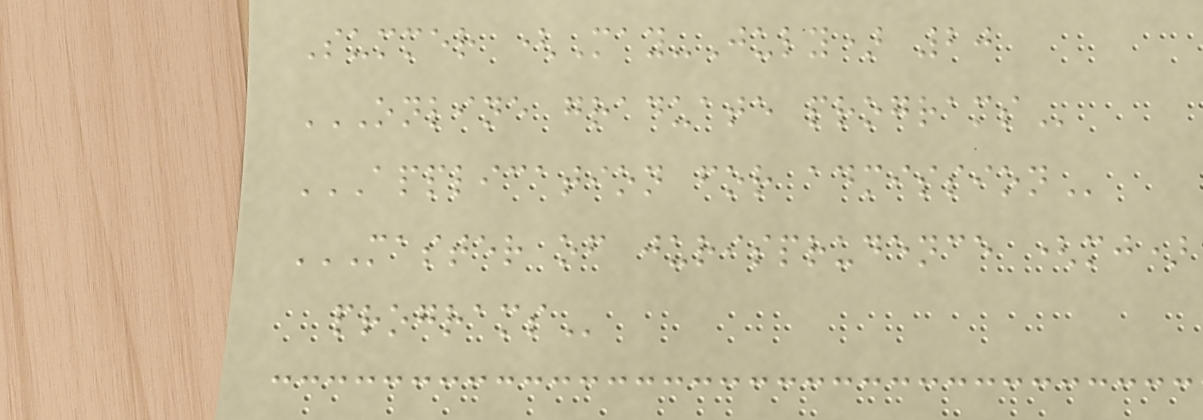Summer (May-July) 20
ONLINE GRADUATE PROGRAMS
APPLICATION FOR ADMISSION
MASTER OF JURISPRUDENCE (MJ)
PROGRAMS
